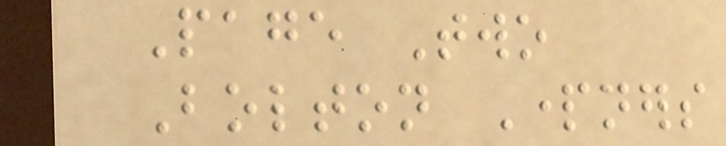Page Two
Bolton Partners
